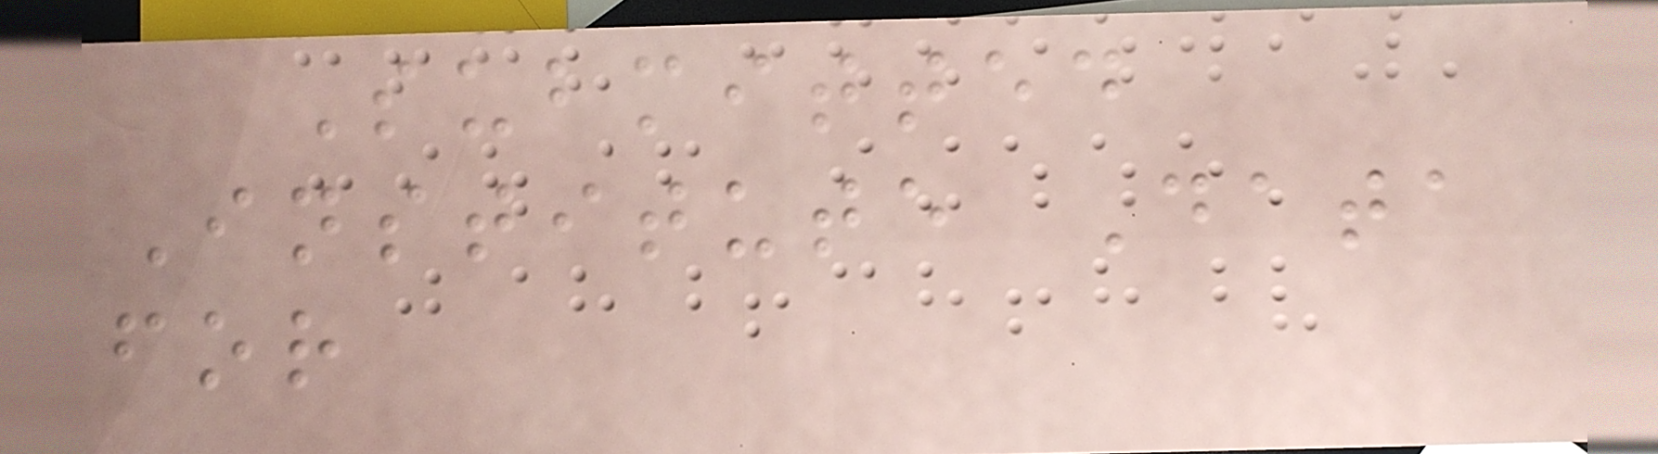Submitted
Institute Data
for
